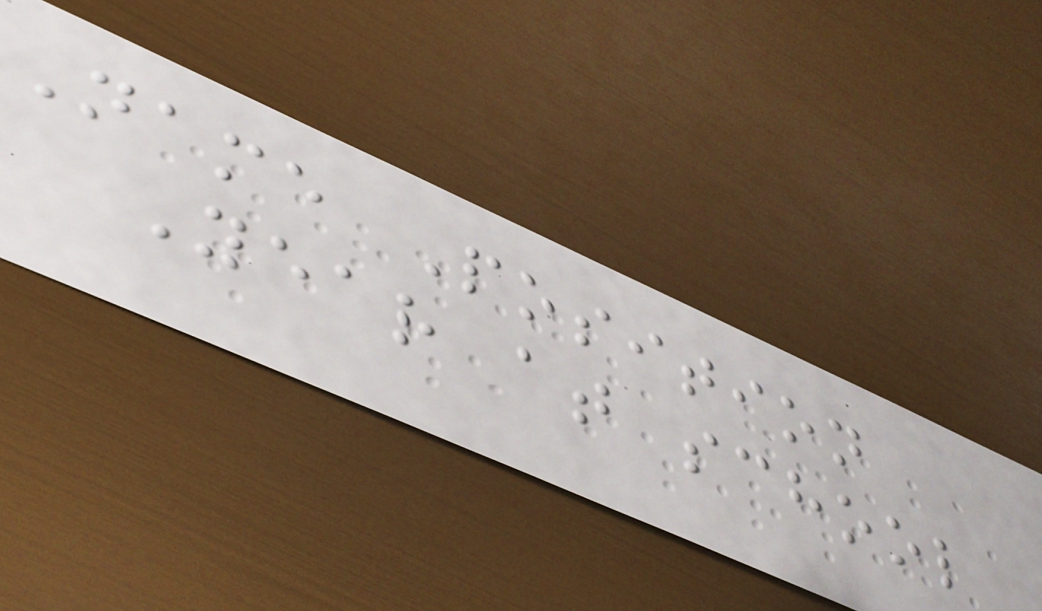Name Position
Year at school
